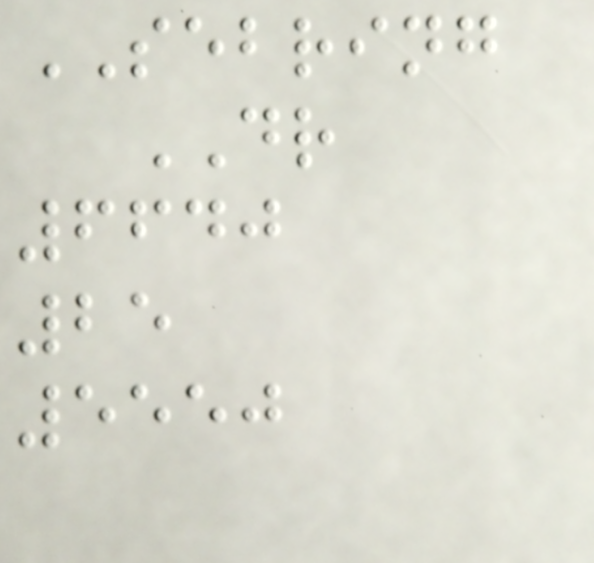SEBRING
DR
6640
25
5550
